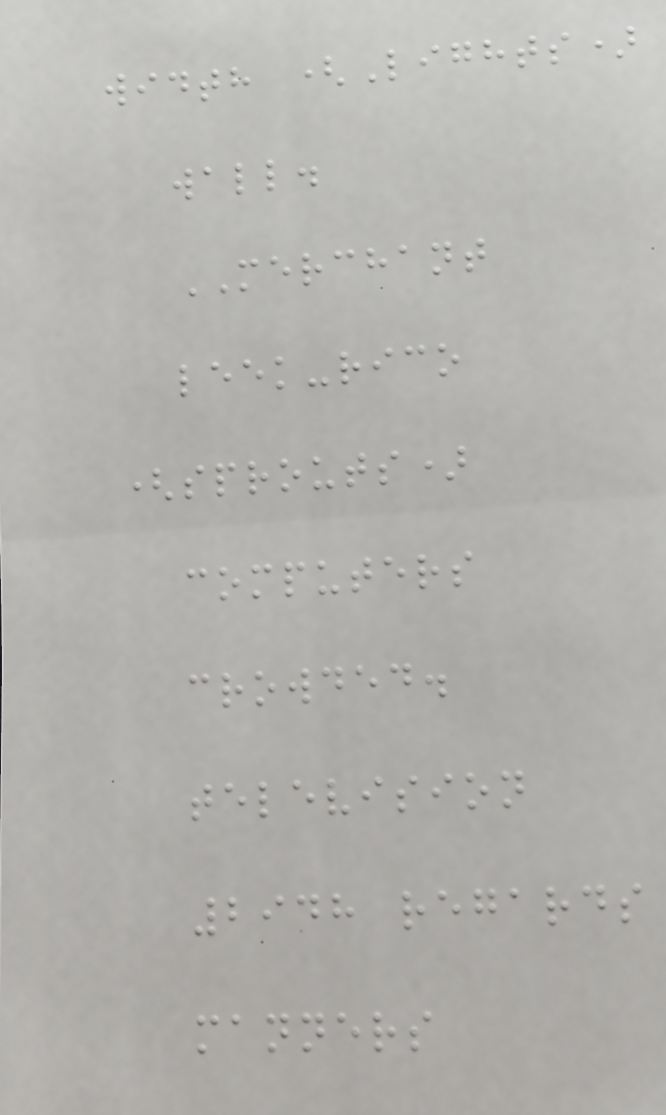width (Lights)
wall.
MERCHANT
leek-rico
(sprouts)
computers
crowded.
television
2948 regards
manners
